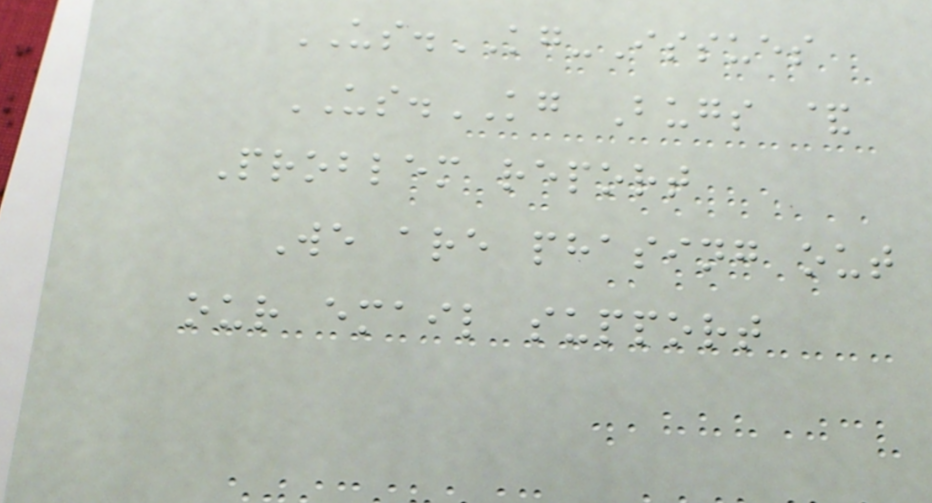US.KG-Issues
US.KG Bugs &
Problem report
We are phasing out
our email support
